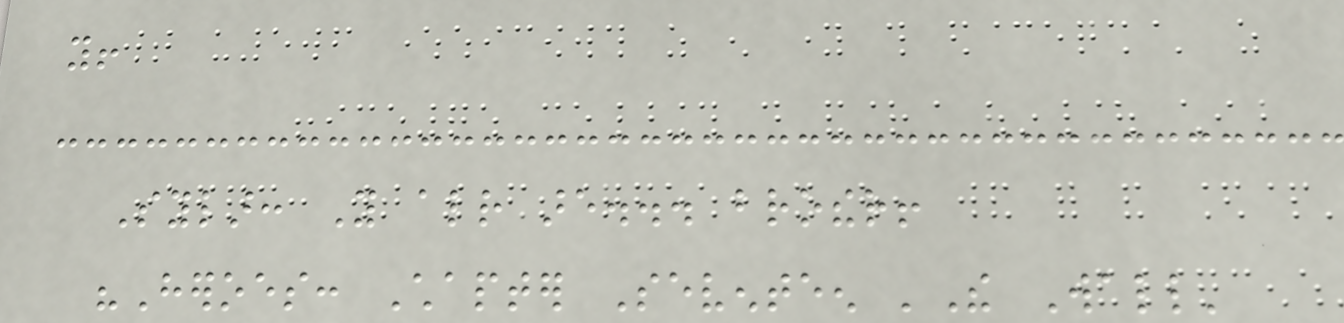you!
Sylar: You already are... brother!
"Heroes: Chapter Seventeen 'The Wall'
